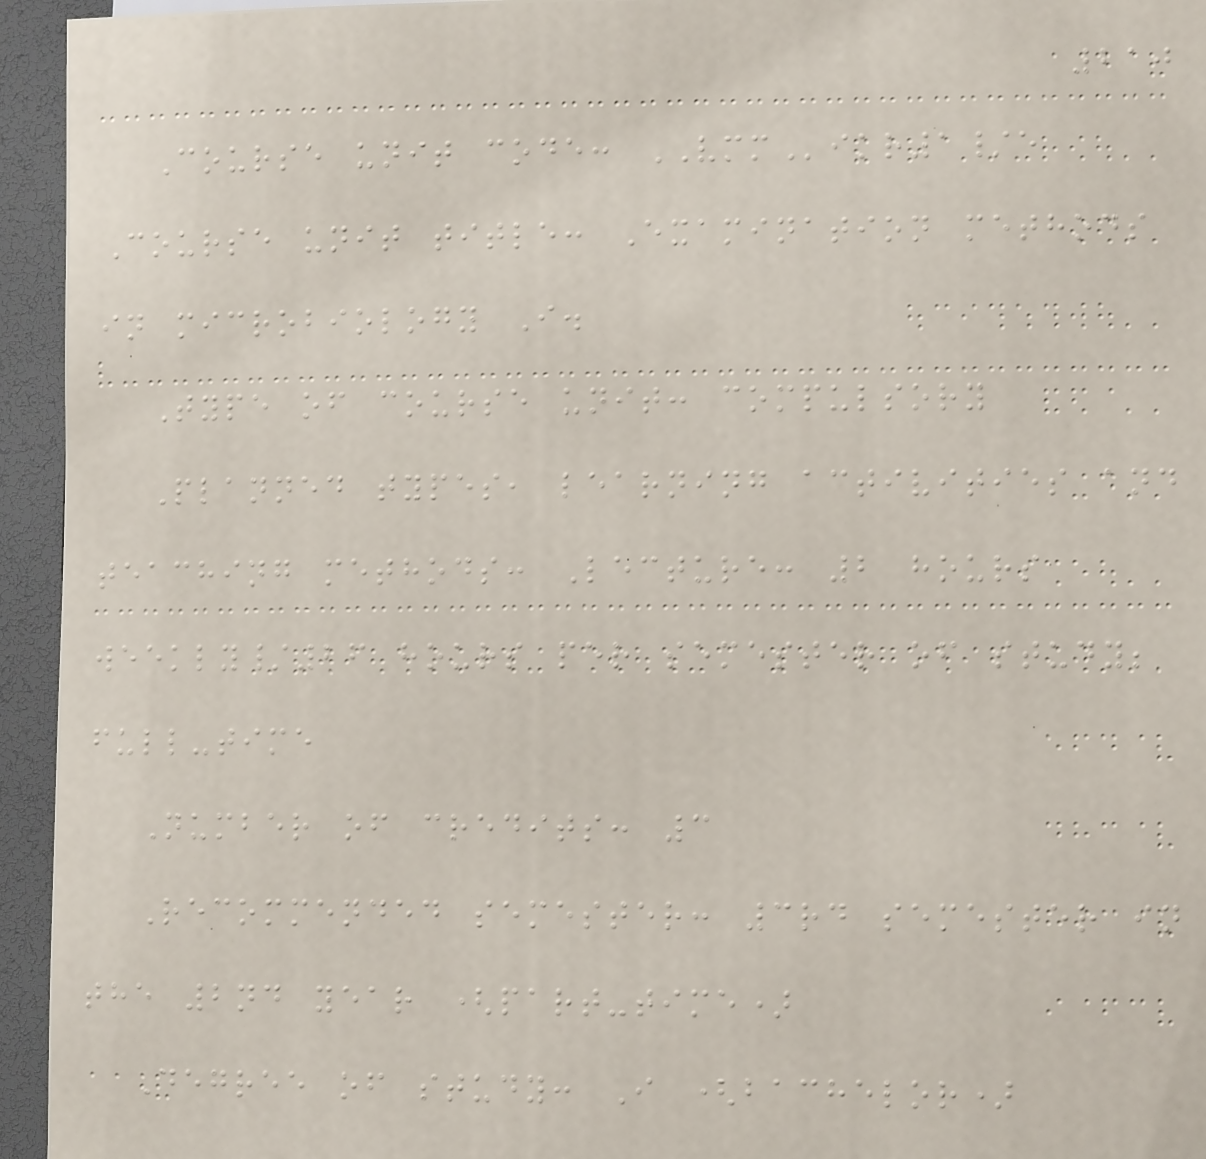210
Course unit code: VMMikr1/e
Course unit title: Examination methods
in microbiology I.
Type of course unit: compulsory
Planned types, learning activities and
teaching methods: Lecture: 2 hours
weekly/26 hours per semester of study;
full-time
Number of credits: 3
Recommended semester: 3rd semester in
the 2nd year (part-time)
Degree of study: I (bachelor)
